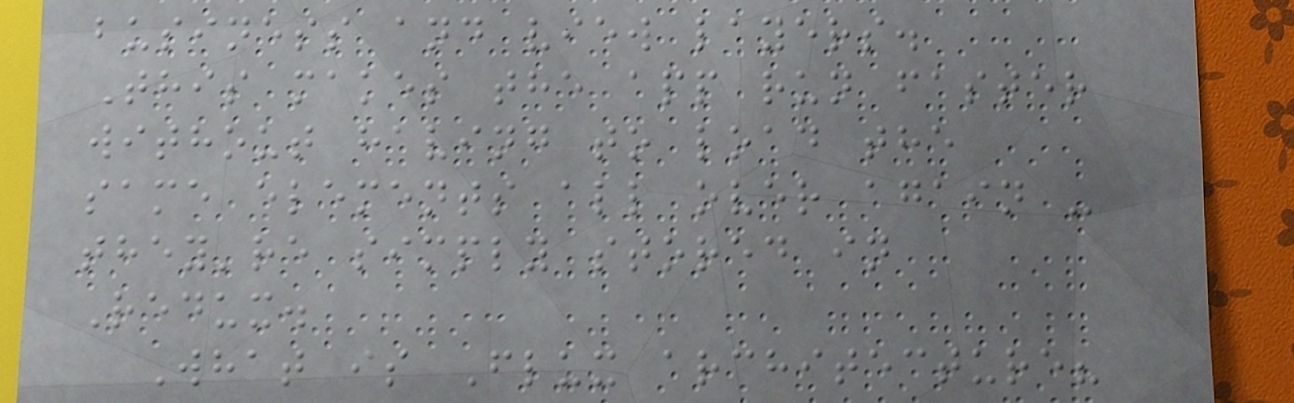business and view layers.
This makes the app run faster
without having to load the
same elements all over again -
they're simply stored in
Redux.
What is Flux architecture?
